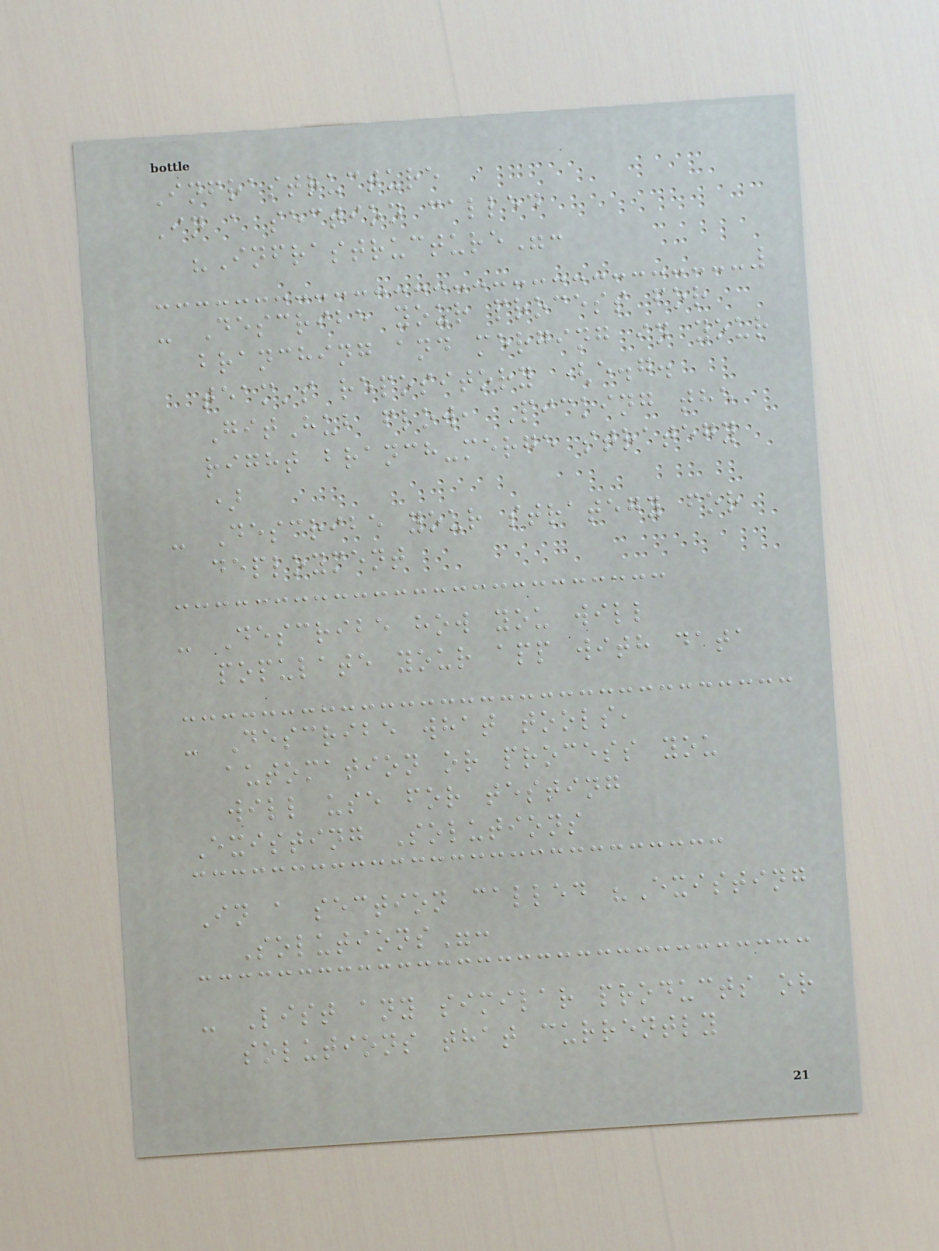Infrastructure
In a section called
"Infrastructure":
- Describe your process for
branching and merging in your
team's repository (e.g.
GitHub flow, Picking the
right branch-merge strategy
)
- Describe your strategy for
deployment
- Describe how you will
populate your app with data
- Describe what tools,
automation or process you
will use for testing
Existing Solutions
In a section called "Existing
Solutions":
- List any similar products or
solutions that currently
